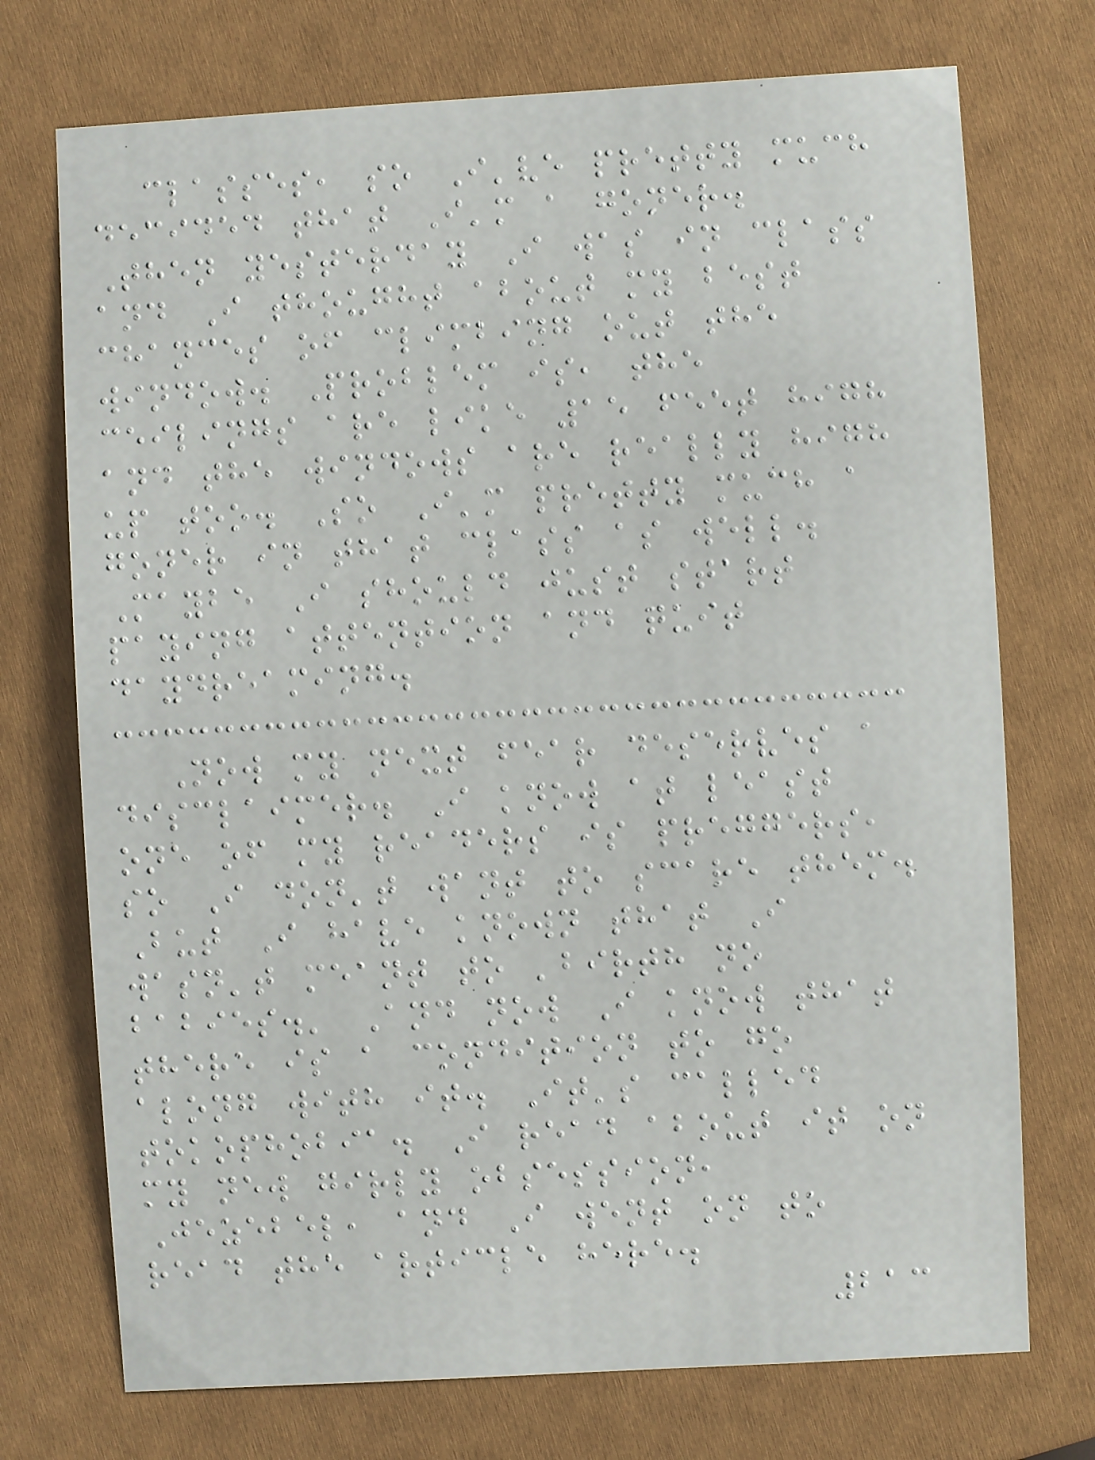classes, so I've pretty much
decided that I'm a goner.
Then yesterday I was in class
and I thought about my best
chances of climbing out the
window. Problem is, the
ceilings are like 15 feet high
and the windows are really high
up too. So I'm pretty much a
goner in that class as well.
Maybe I should just start
paying attention and quit
daydreaming.
Now my next fear deserves a
disclaimer. I know at least
one of my readers is preggers,
so I don't want to scare them.
But I have known that I
wasn't meant to 'birth no
babies.' And now I know that
there is a condition to go
along with it. It's called
tokophobia. I read about it on
my new girly obsession,
Jezebel, and I went on to
read the article here.
213
